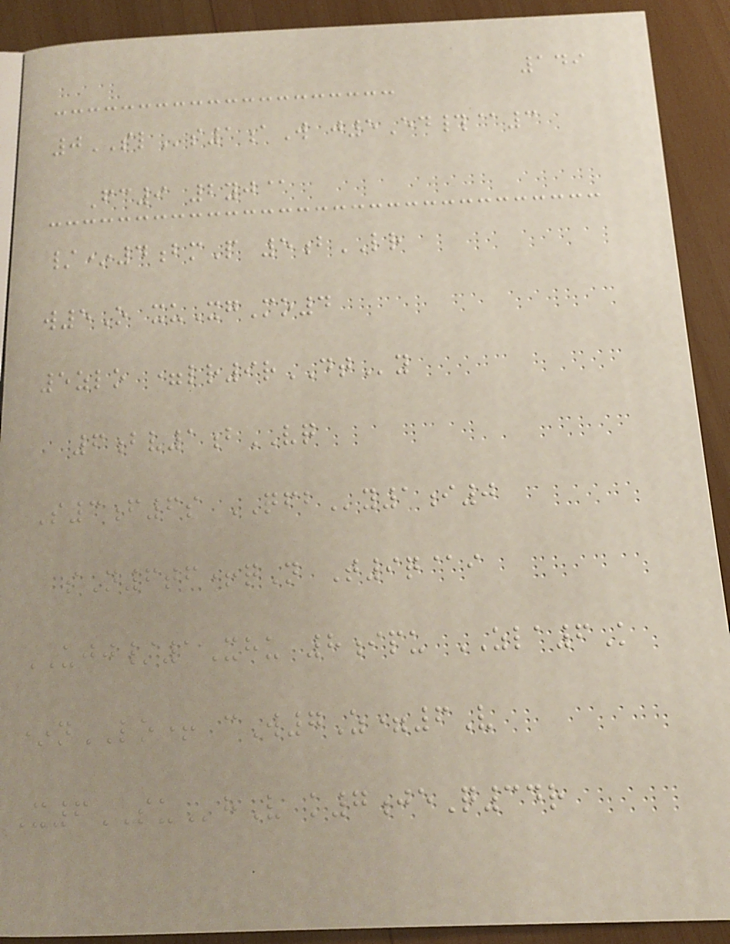149
0SLs1aW j5Ed#@3
Fc9 2yj@
/*4bmP 5bLR
w5O xuXgMo4
5zlo =lr9rDTy
6bv1bVQ
S3f6s QFBy1i0
sN6tf+qN T9q@i
UJJ/1Xhu 8ipu ZLA6K
*nLO+ cW7Z=6V
X6SUhV k7jeQ34r
